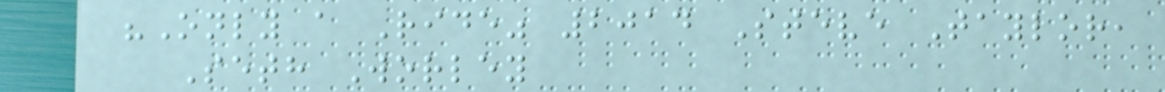"Only a Ride" 2014 Steve Taylor,
Seth Worley
